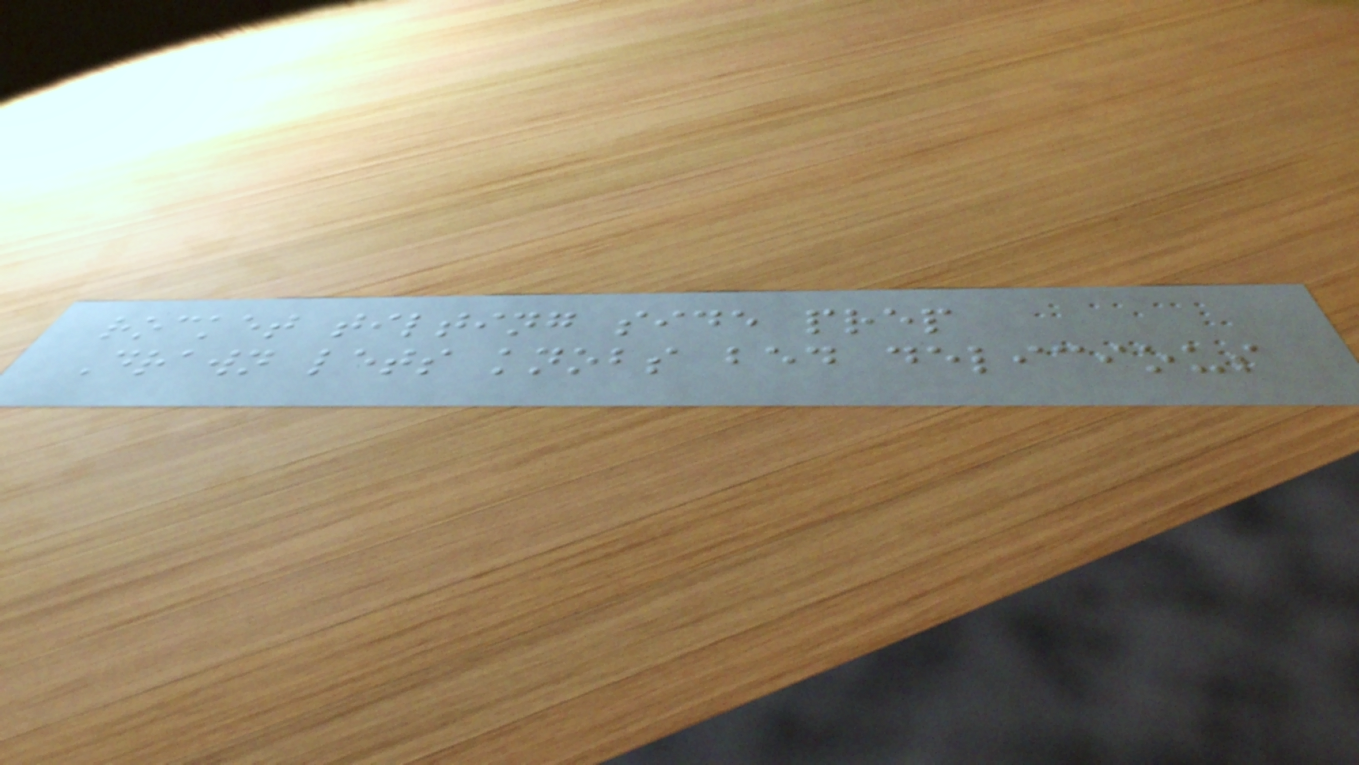rocket tilting side prep
Drawn lets knobs bed delicious
